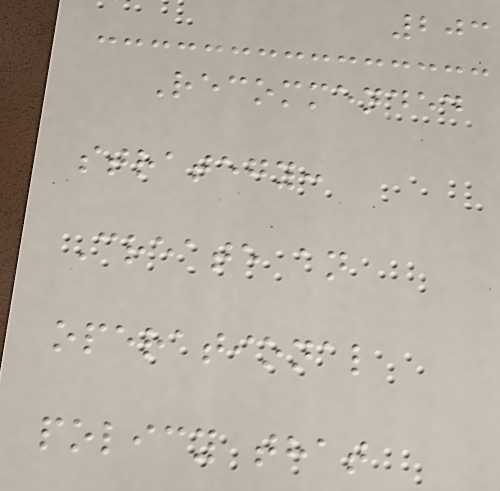203
Recommended
strategy:
Create an
operational
policy that
